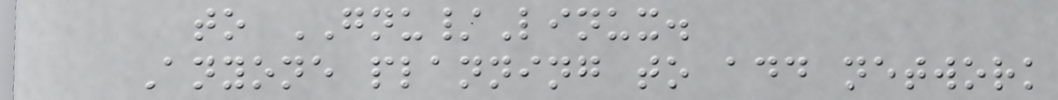to GNU/Linux.
Anyone planning to add network
